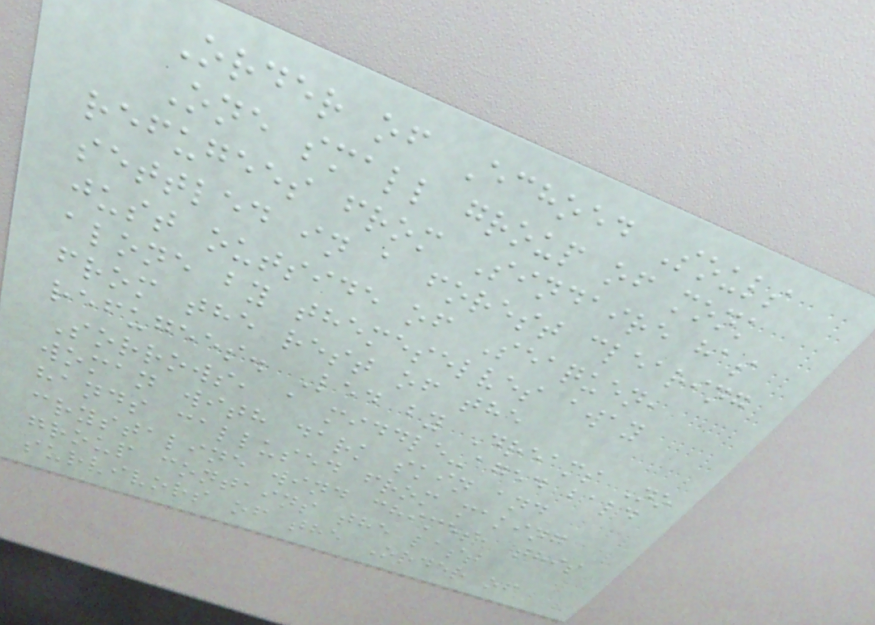Order of Echoed Souls
One small group of monk
refugees from Sindaire has
settled in a forest clearing
just outside of Seaquen,
alone by themeselves away
from the rest of the
refugees. Led by Dreams No
Sorrows, a middle-aged bald
woman with dark skin and
hands callused from making
crystaline wind chimes, this
group contains the last
survivors of the Order of
